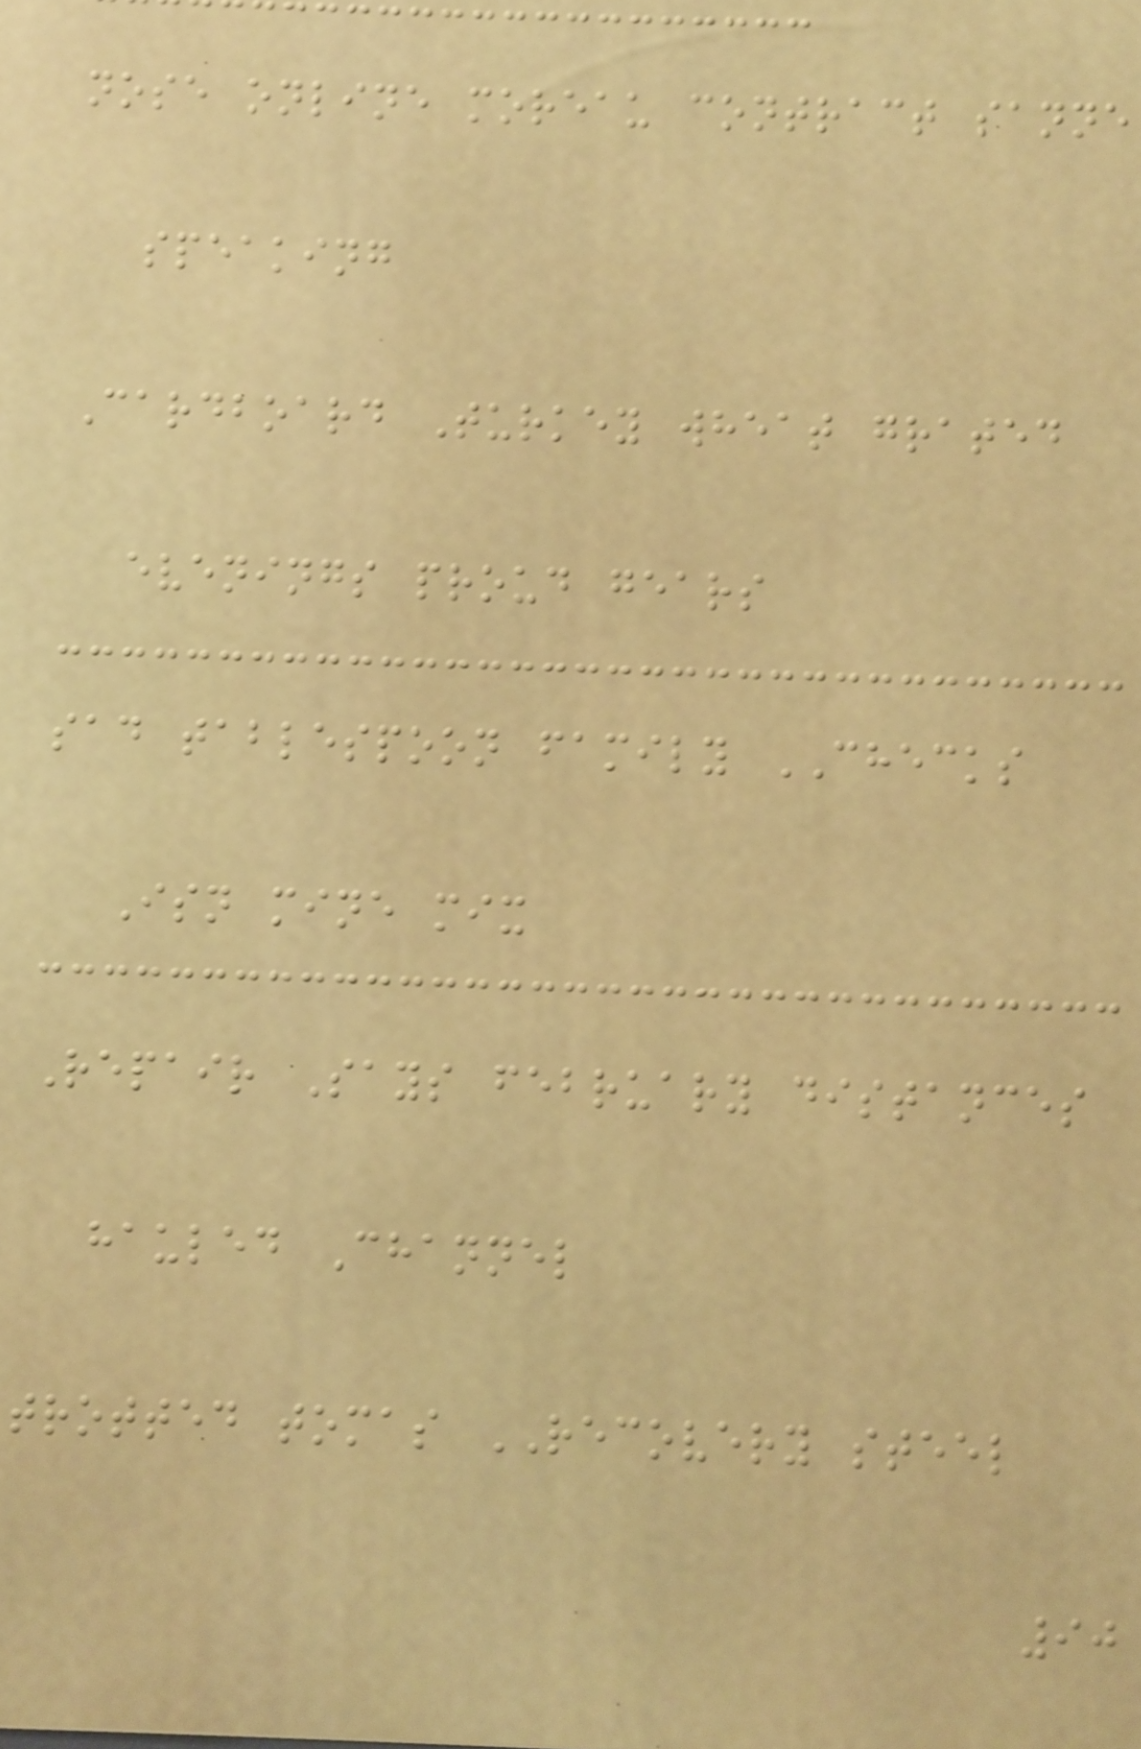nose online moreau contract sanne
speaking
Cardboard Turkey wheat grated
evenings proud gears
sad tablespoon family CHECKS
Isn mine mix
Repair Says february distances
hauled Channel
trotted tomas RECOVERY steel
90
